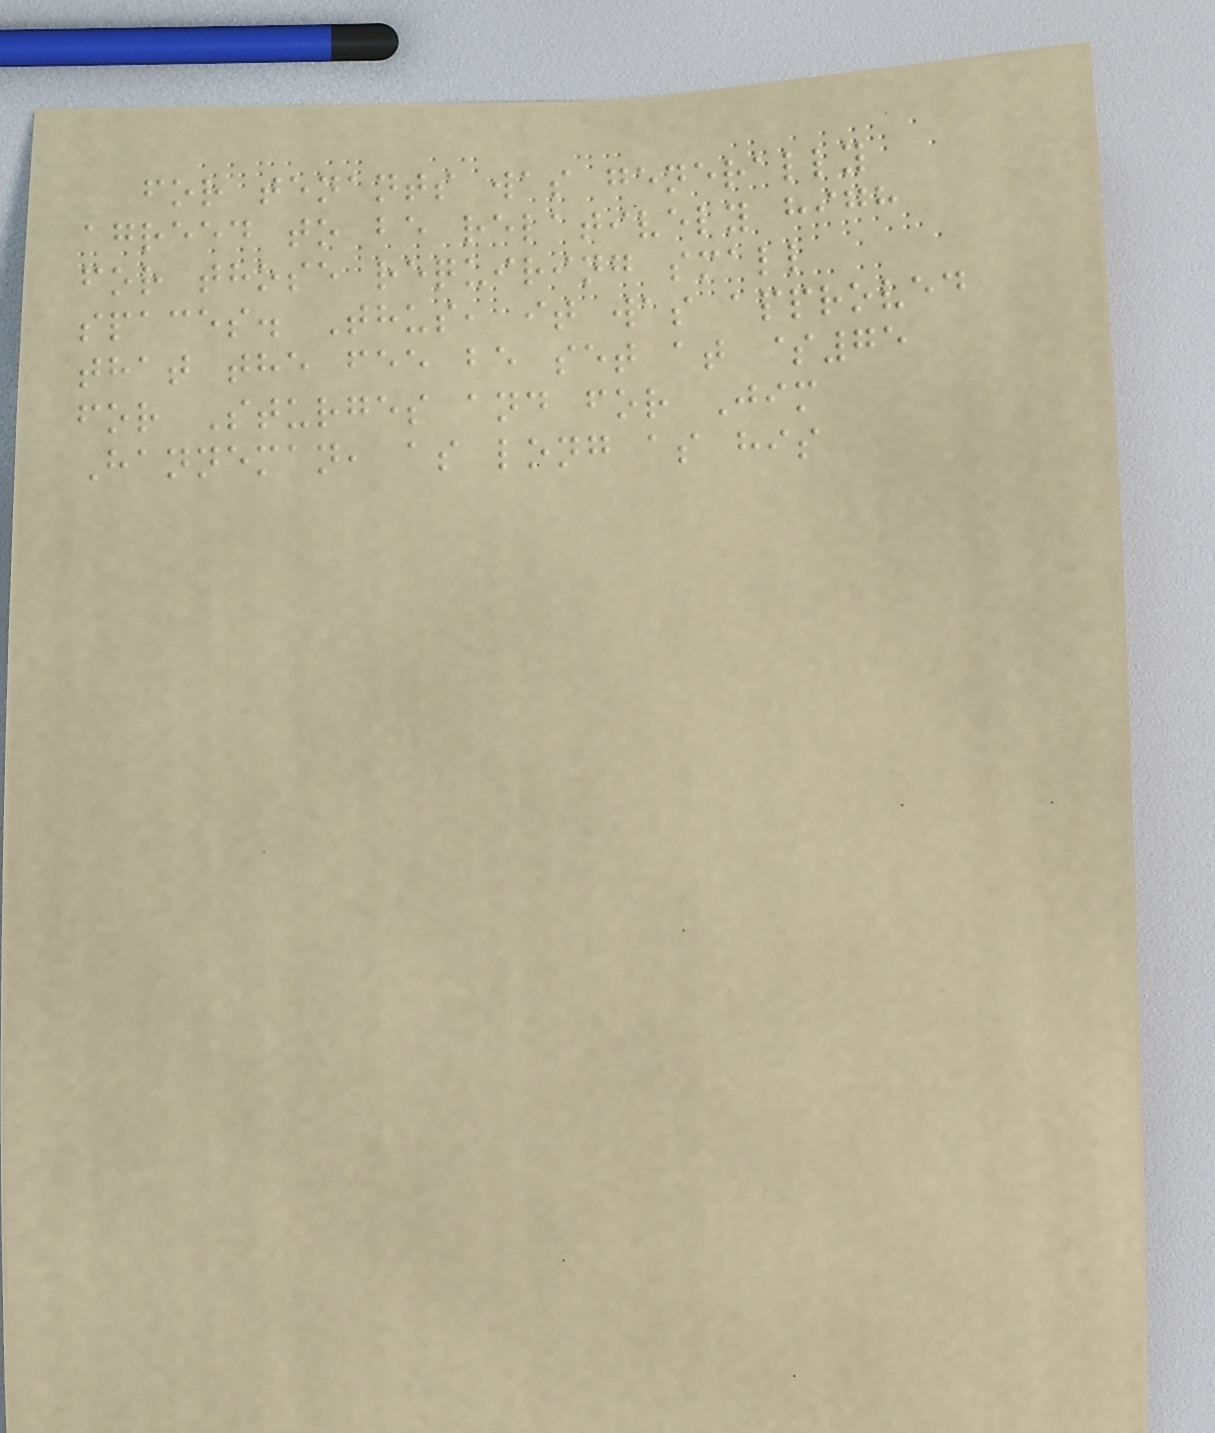for tenants was generally
agreed to be relatively high
for those requiring small
spaces. Thus, it was approved
that the fee be set at $75
for Sturges and for Jim
Hanneman, as long as his
